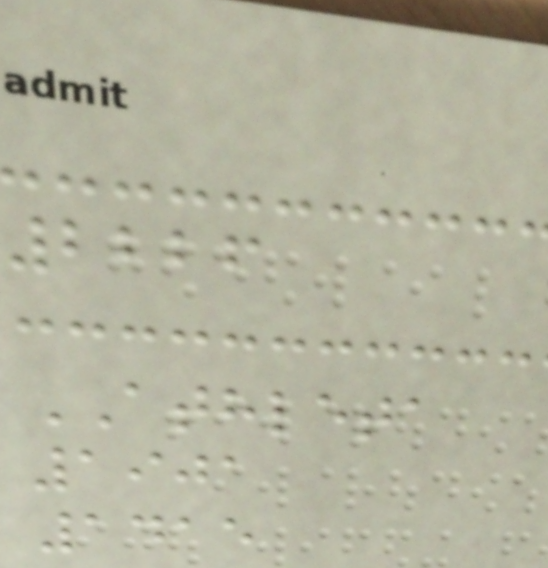2226
ATHLETA
1901
1415
